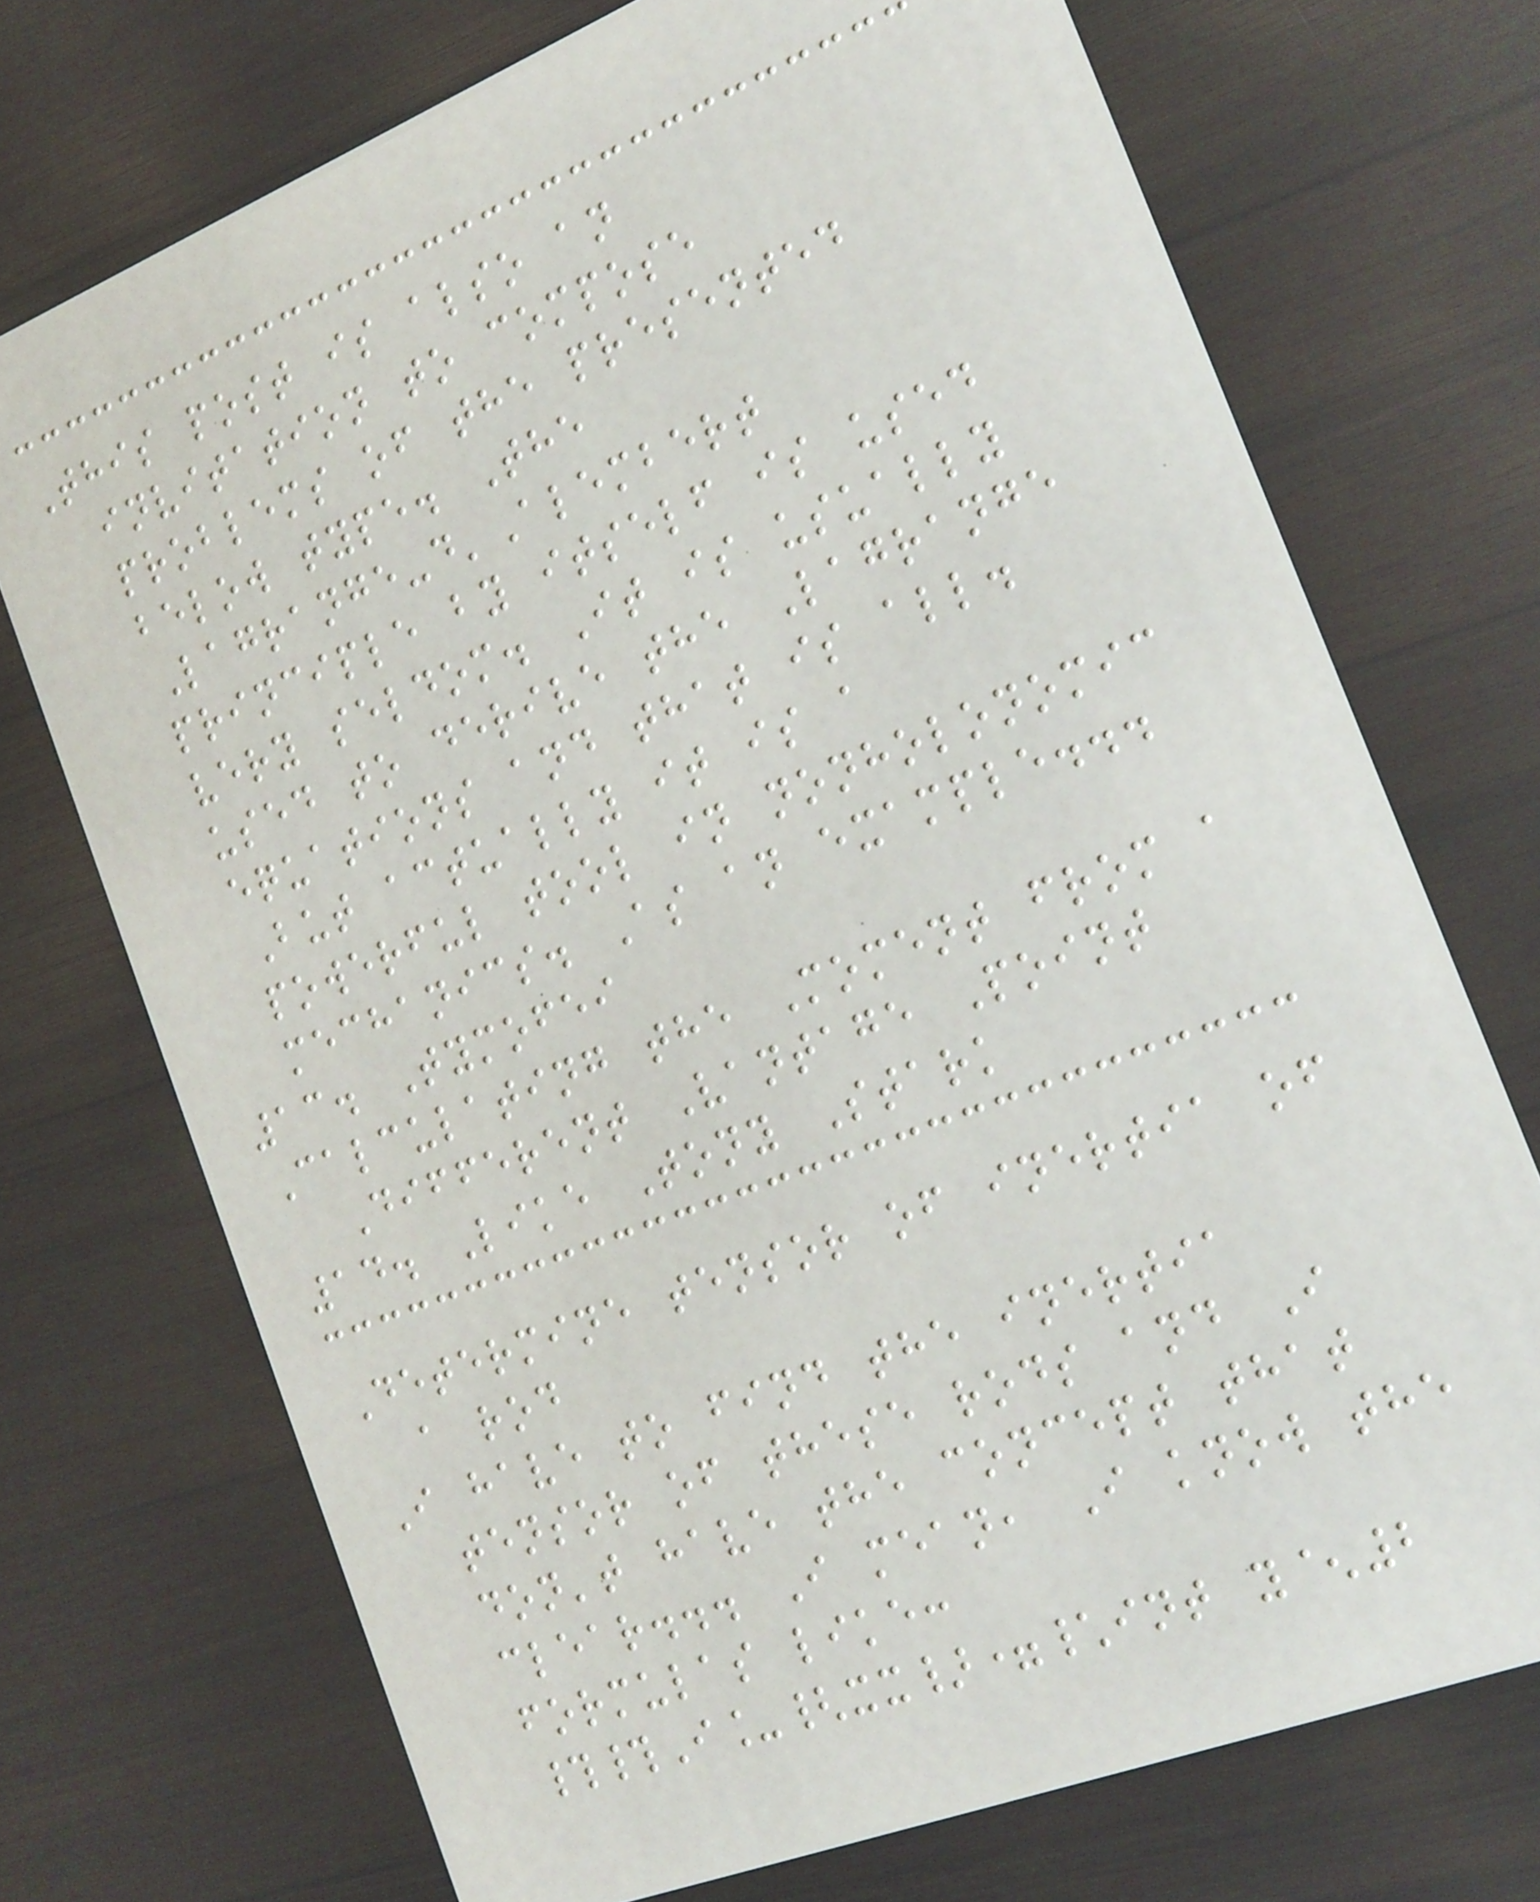This post is also an
invitation to compose
problems of the presented
below type. The
Lagrange-d'Alembert
principle by itself is used
very seldom. It is usually
used to derive the Lagrange
equations and that is all.
But actually it is a
powerful tool in nonholonomic
mechanics. As an example...
13. Tymofei
Calculating the Moment from a
Different Vantage Point
14. Like Tony Stark
Determine tensor of inertia of
a rod
I have to find the inertia
tensor of these rods and I
don't have the concept that
clear... I mean, I know the
formulas like:
##I_{xx}=\int y^2
